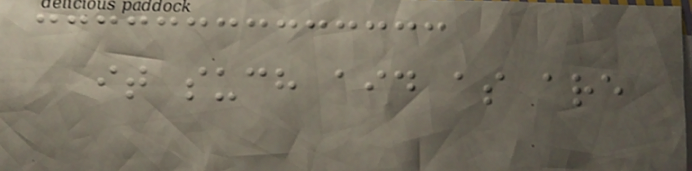it such aid as are
